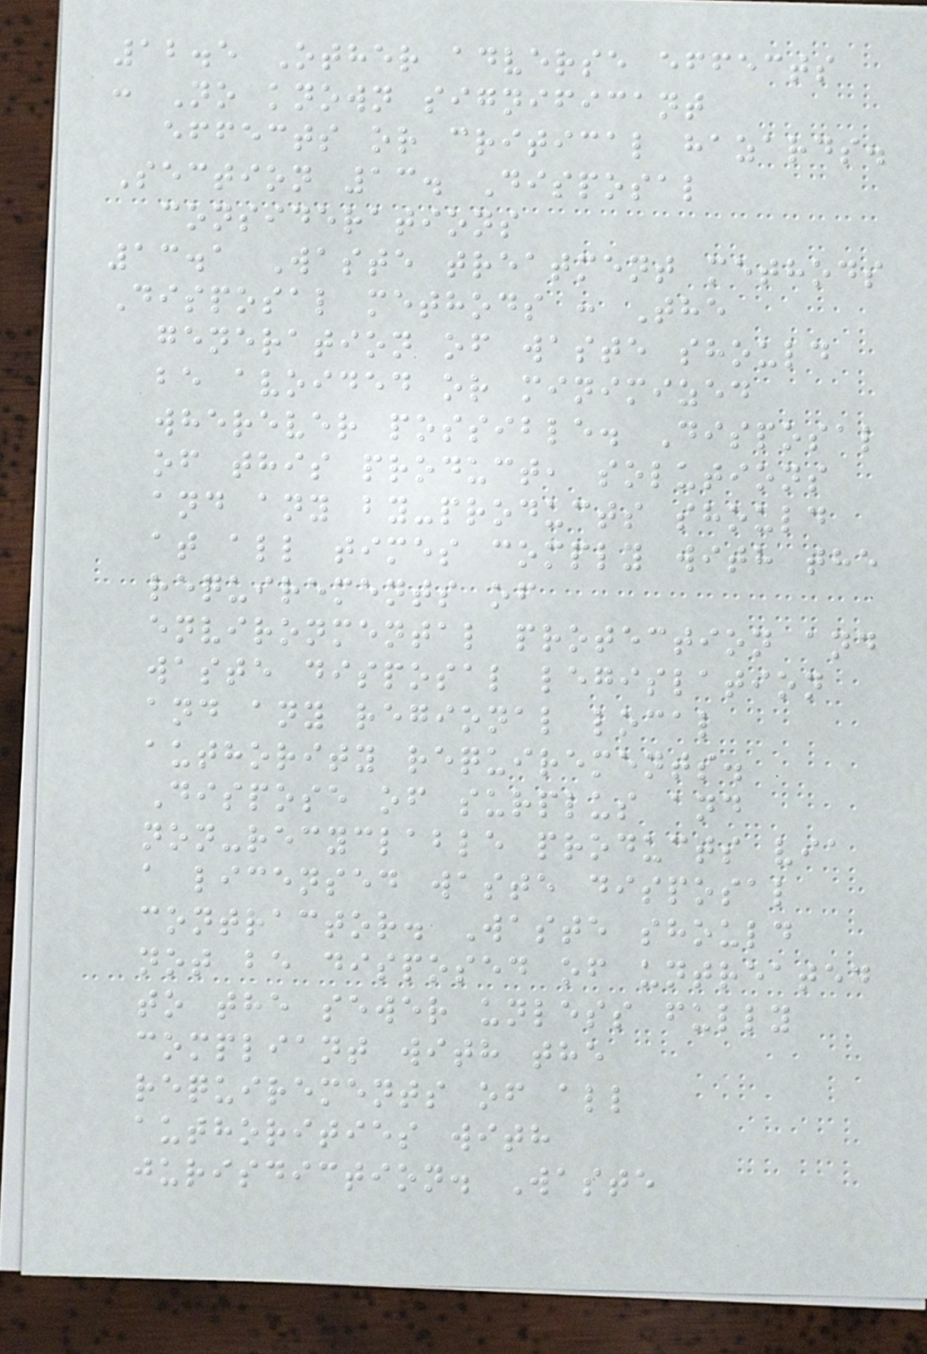12.5 Other adverse effects
: No known significant
effects or critical hazards.
Section 13. Disposal
considerations
13.1 Waste treatment methods
Disposal methods : The
generation of waste should
be avoided or minimized
wherever possible. Disposal
of this product, solutions
and any by-products should
at all times comply with the
requirements of
environmental protection and
waste disposal legislation
and any regional local
authority requirements.
Dispose of surplus and
non-recyclable products via
a licensed waste disposal
contractor. Waste should
not be disposed of untreated
to the sewer unless fully
compliant with the
requirements of all
authorities with
jurisdiction. Waste
